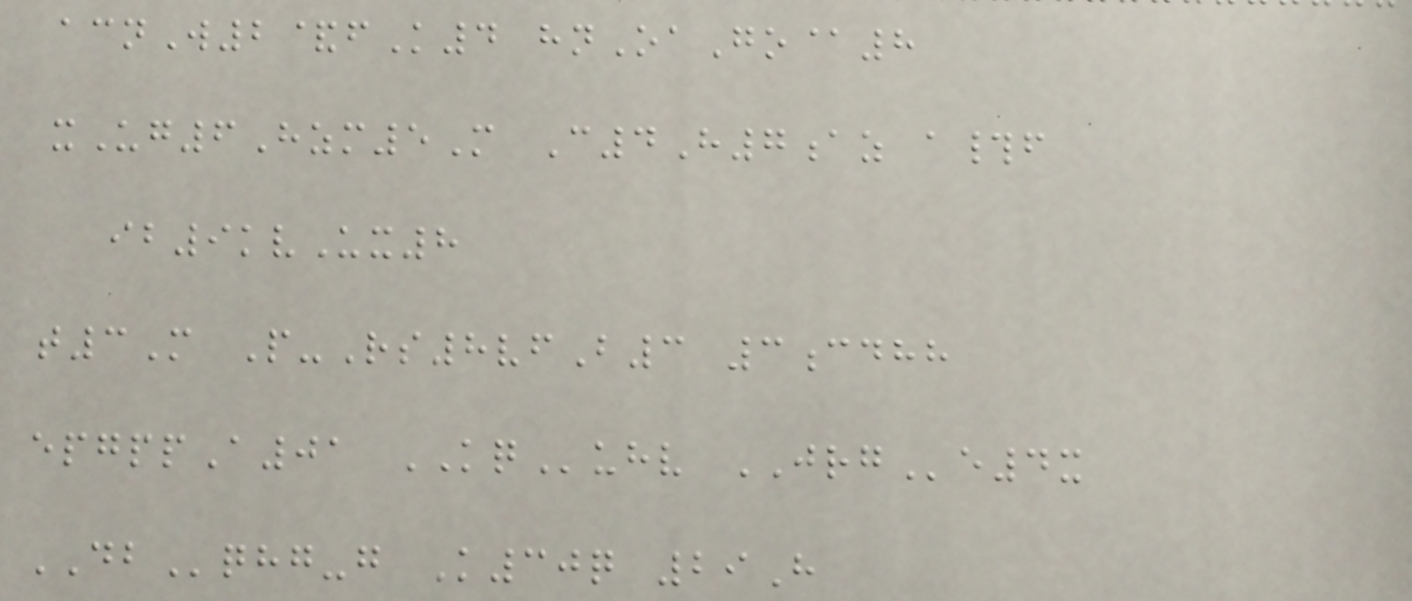acnW2&fK4 hnOaGo@8
xUg6Hzm5M C4H7az a#f
ib9kvUx8
t3M P-Rs8vfB3 3cdhh
epgppA01 KQuhv JRGe4x
DBqhg-g K30q 29H
